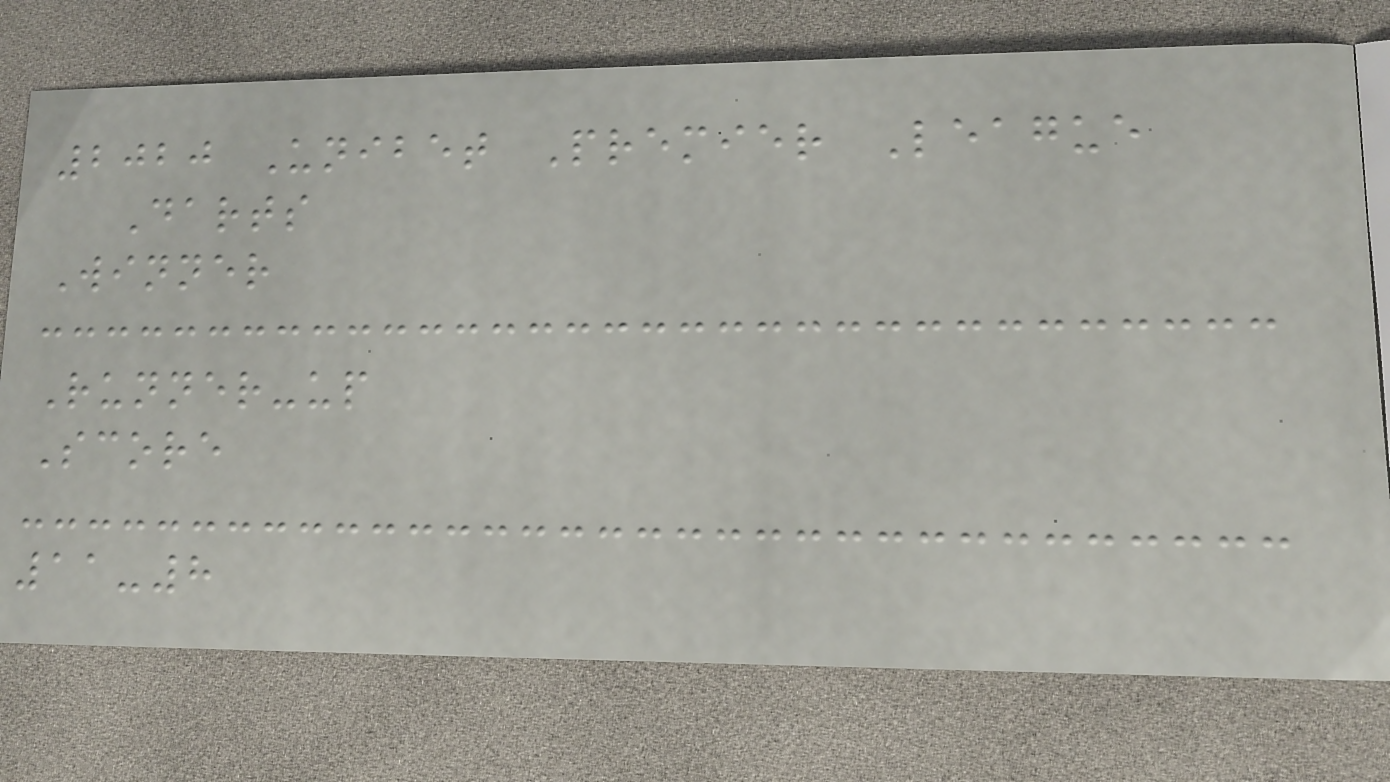2020 Unibet Premier League
Darts
Winner
Runner-up
Score
11-8
